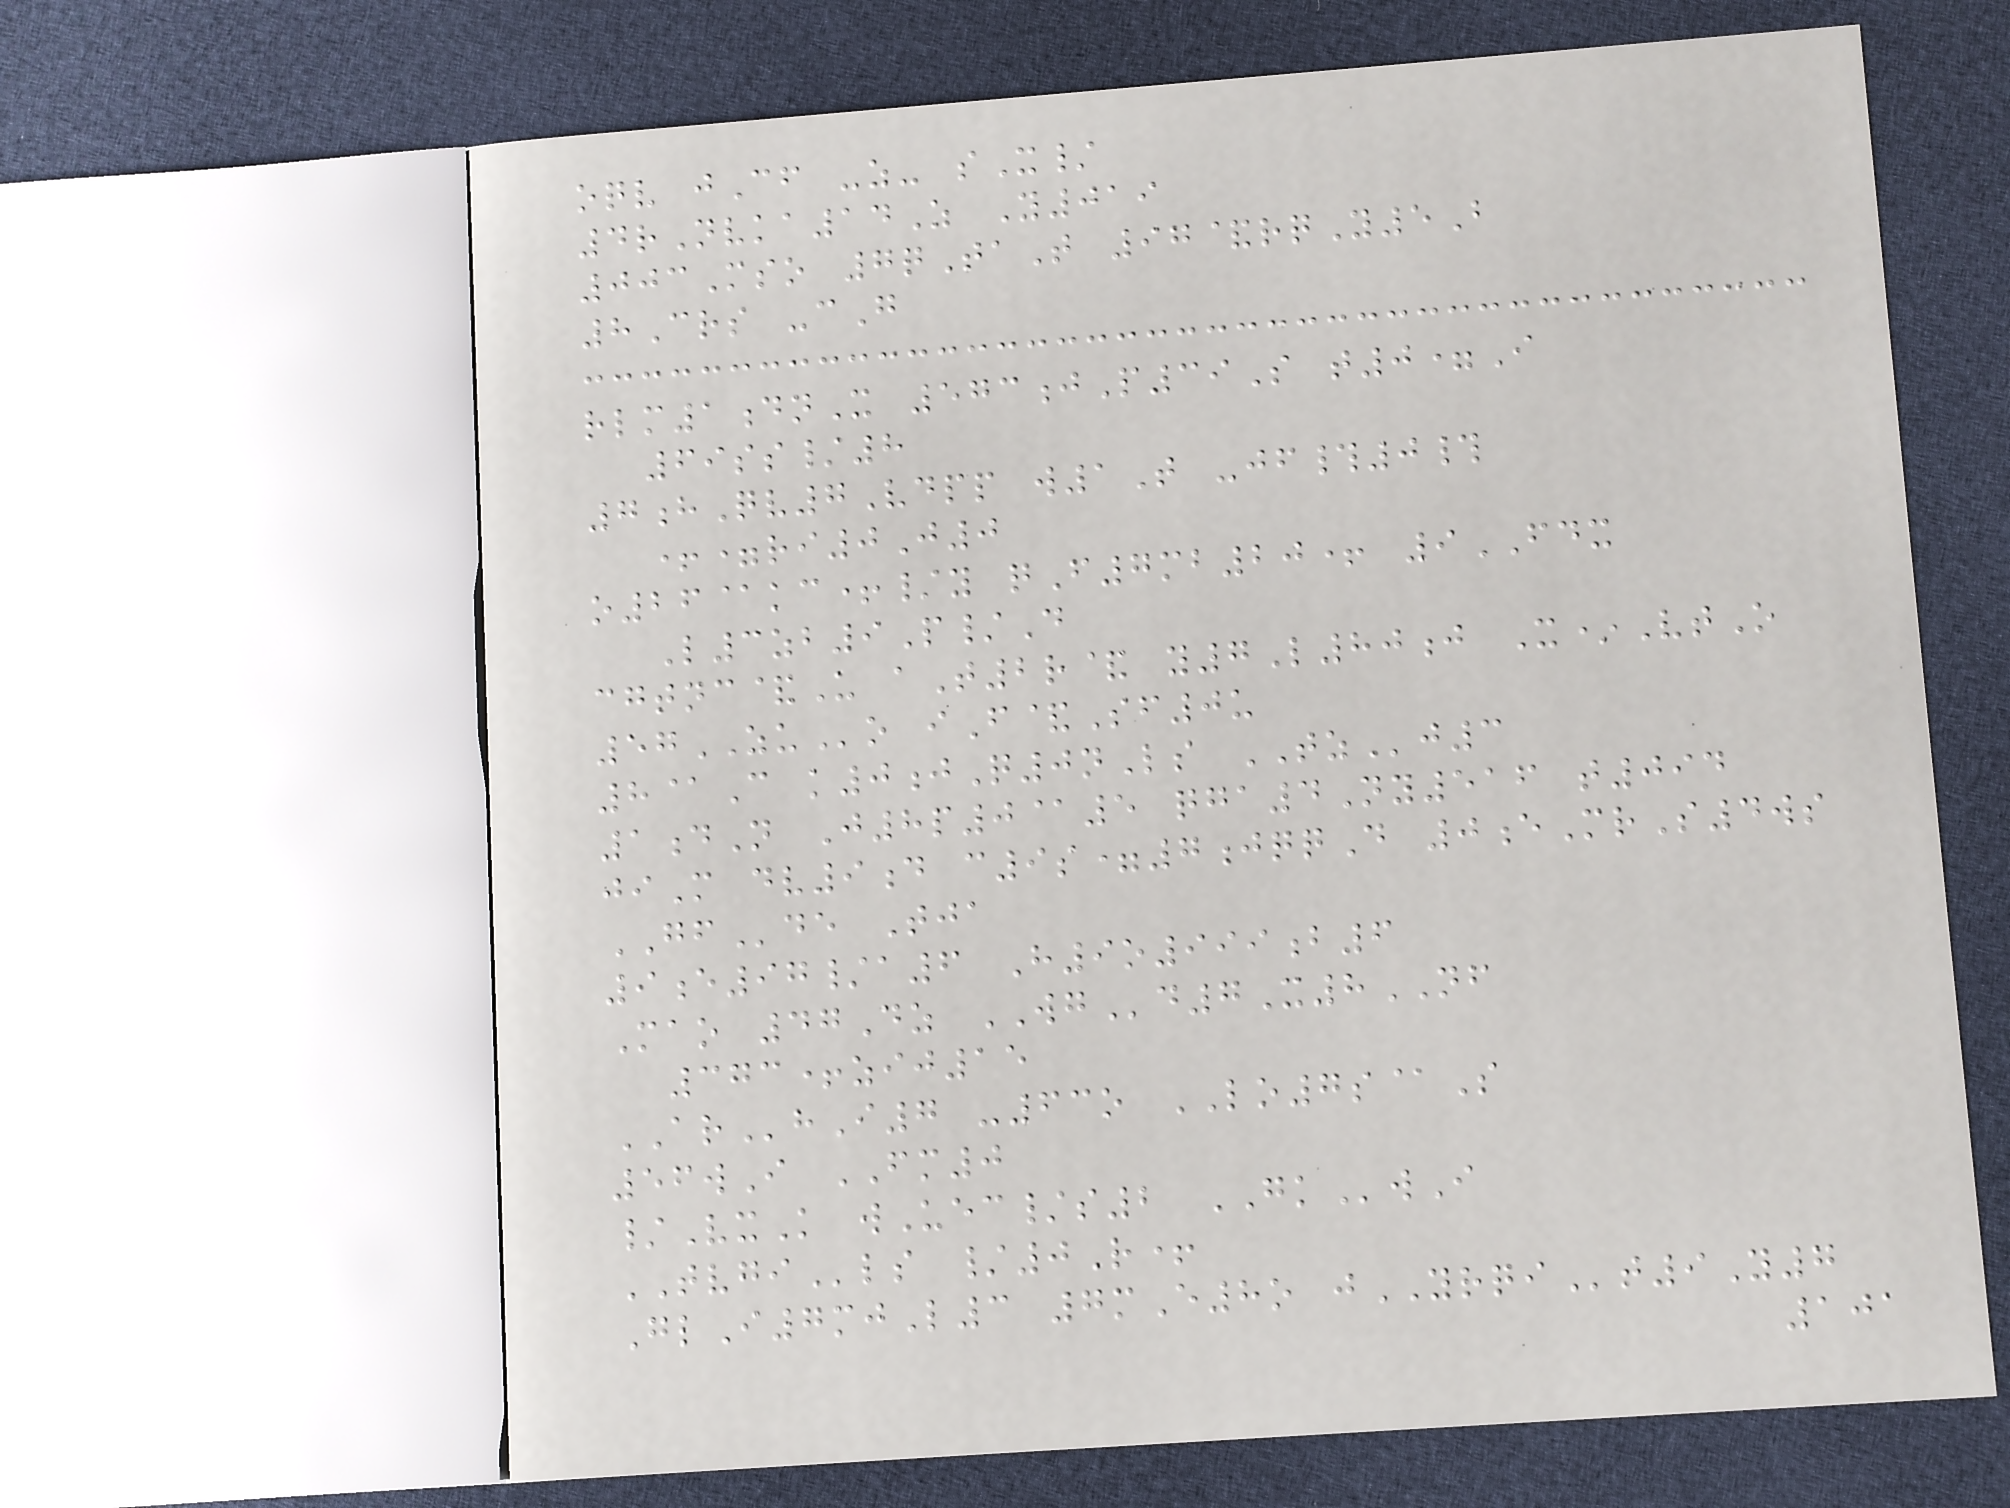oqv jCf -z- sX/
4rNvka14Z Y019
003Mso 7qTaT 97&rqY5B
8Crs -cG
rlm1dnX 573jP39S t0=I
69ss/8
7hQv7Vdpp w1T -jf#0#
+=ri0J0
o26@kc+/y qF7mb20+ 9FDX
L3zb9P/D
cgtnc&U aT2r& y7L80j X*VtO
57ZUo iF&Sf0u
8@C k0jQ0nLs TZj3
1dN J8p0@5 qga4Ny516 t094
jiM dv9d c9s=7jqqD 0eMrS4ws
GFde Tja
9e97/a6 H9o999b6
Mao 47Dz WGd7X8NF
373+zij15
ARhI7 -63o LO7s@S
56wI FM0
/VxK wUec/s2 GKwI
TVGIls /0R+
GlI7mjL3 7mE8o jYRQIt9Y7
101
